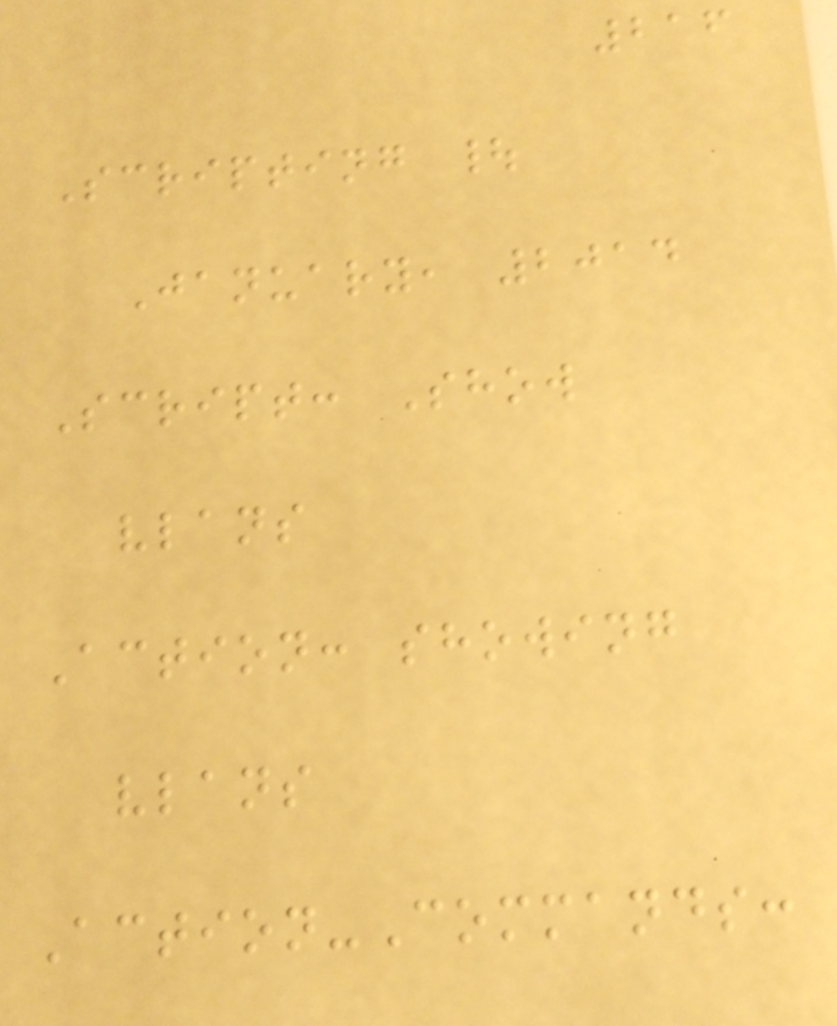216
Scripting |
January, 2014
Script: Show
vlans
Action: showing
vlans
Action-Commands:
